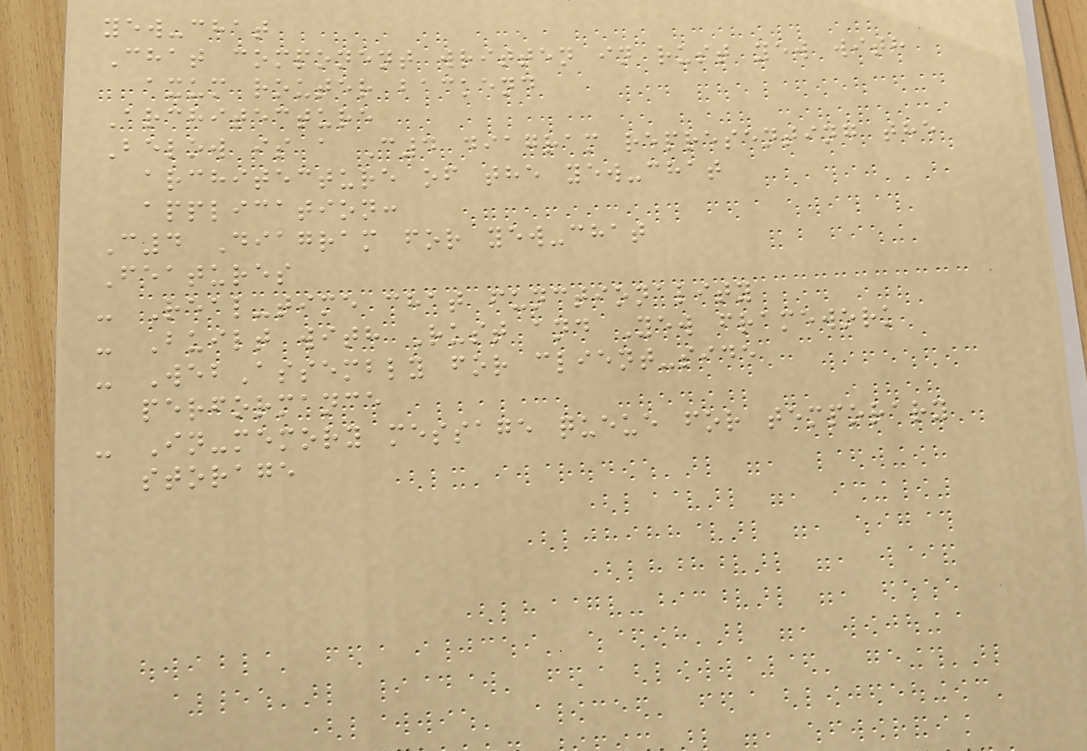yew-chat
Chat component written in rust yew with
axum router backend
Architecture
Below is a C4 diagram representing the
architecture of the yew-chat
application:
C4 Diagram for yew-chat
Features
- Real-time chat functionality
- Built with Rust and Yew framework
- WebAssembly for client-side
performance
- In-memory message queue for temporary
storage
